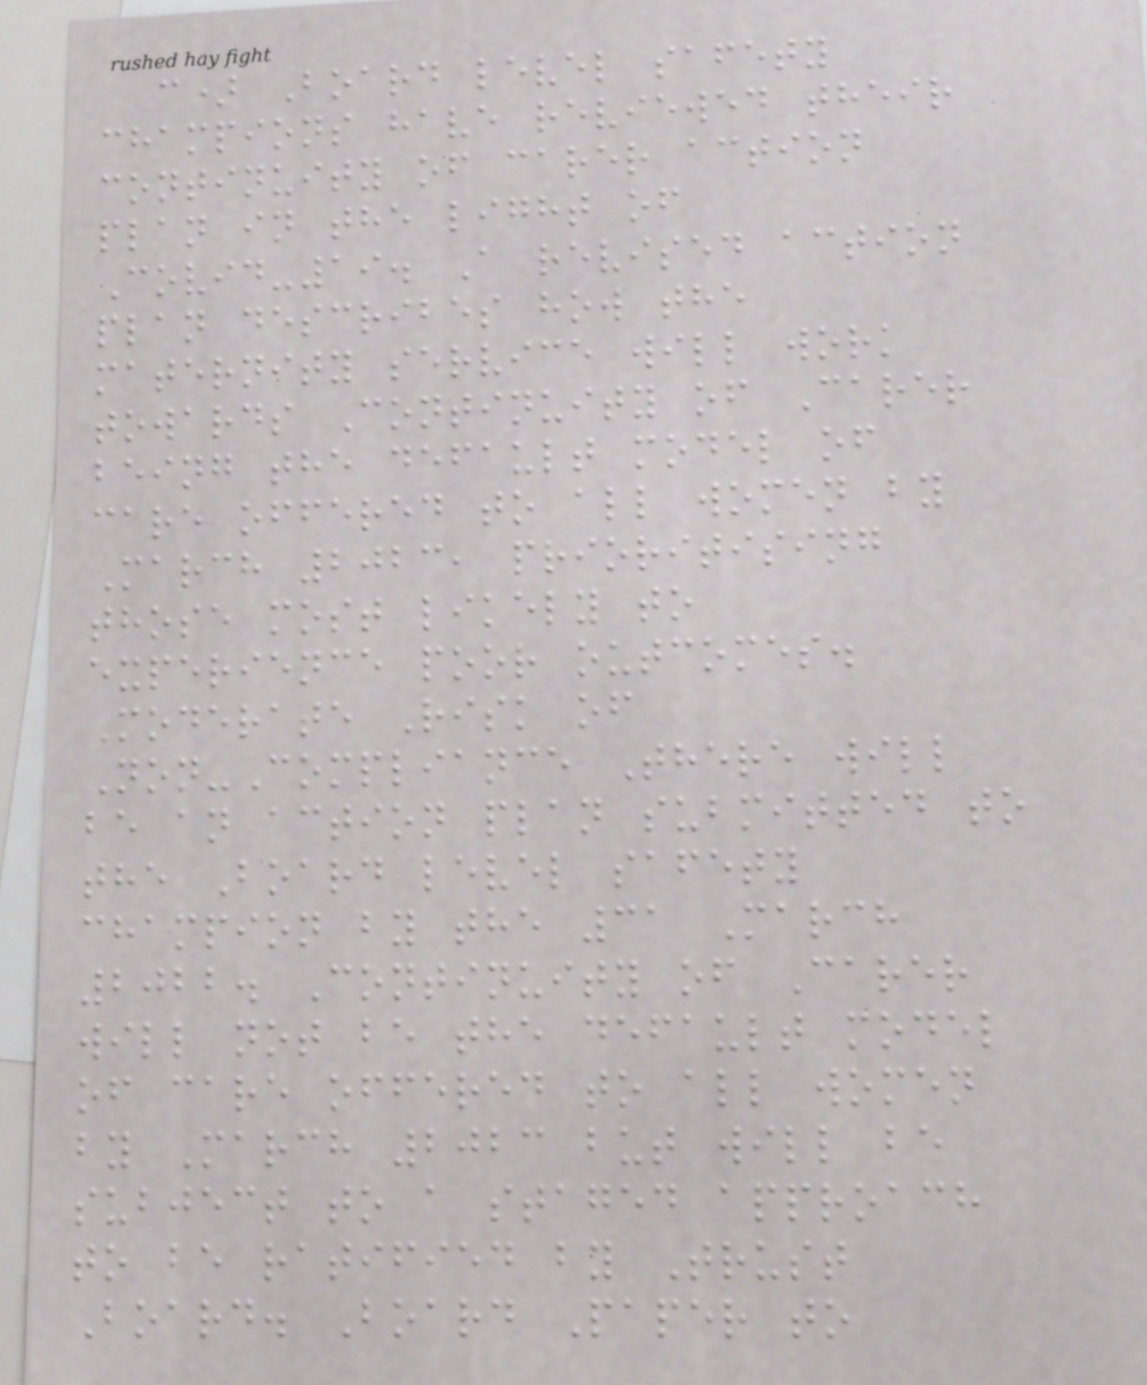c) Board level safety
champions have reviewed their
continuity of carer action
plan in the light of
Covid-19. A revised action
plan describes how the
maternity service will work
towards Continuity of Carer
being the default model of
care offered to all women by
March 2023, prioritising
those most likely to
experience poor outcomes.
Moderate Risk of
Non-Compliance There will
be an action plan submitted to
the Board level safety
champion by the 31 March
2022. Continuity of Carer
will not be the default model
of care offered to all women
by March 2023 but will be
subject to a staged approach
to be ratified by Trust
Board. Board Paper to
